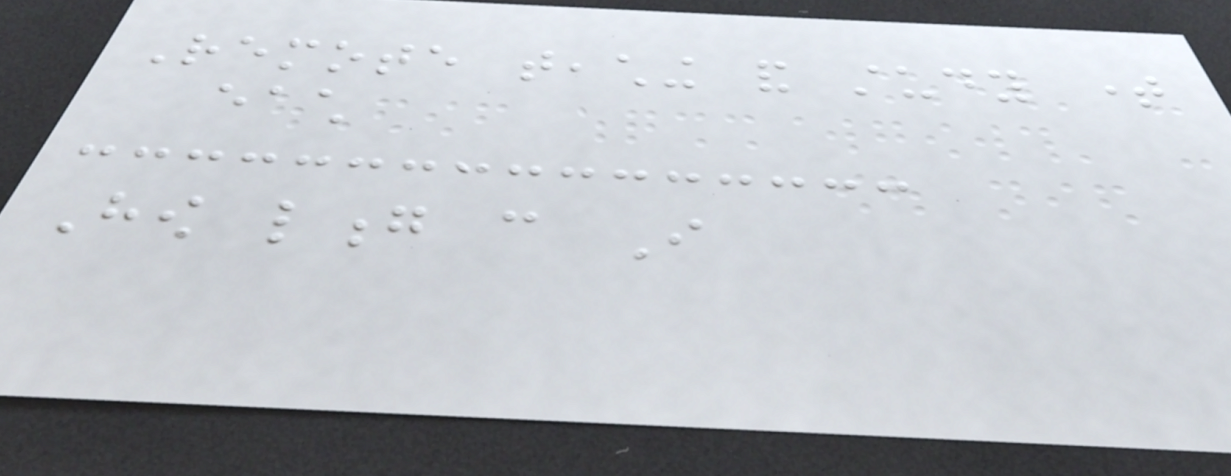Remote teaching and study time
each
How long can I
